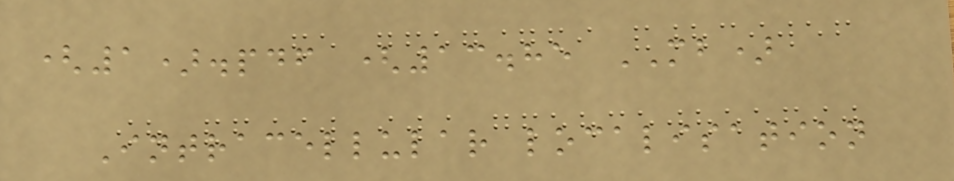(1).pdf (13.85 MB)
Intracellular localisation
